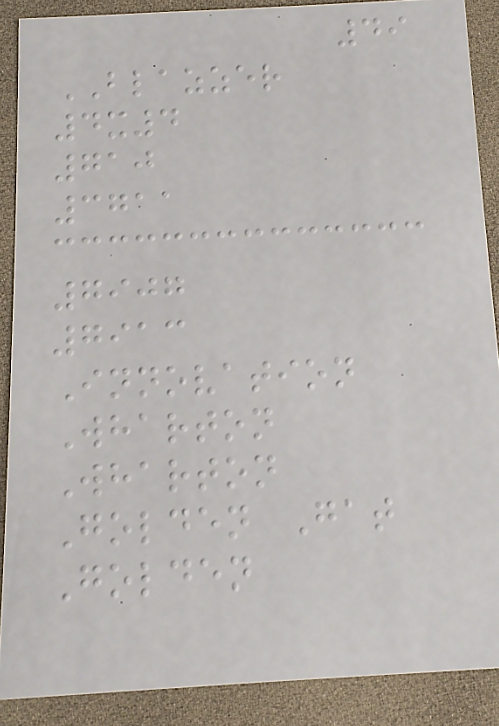49
BLAZZER
4x4
710
3711
7907
7913
Innovation
Wharton
Wharton
Golden Gat
Golden
